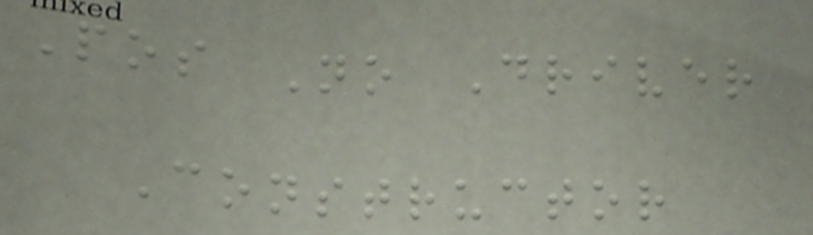Pos No Driver
Constructor
